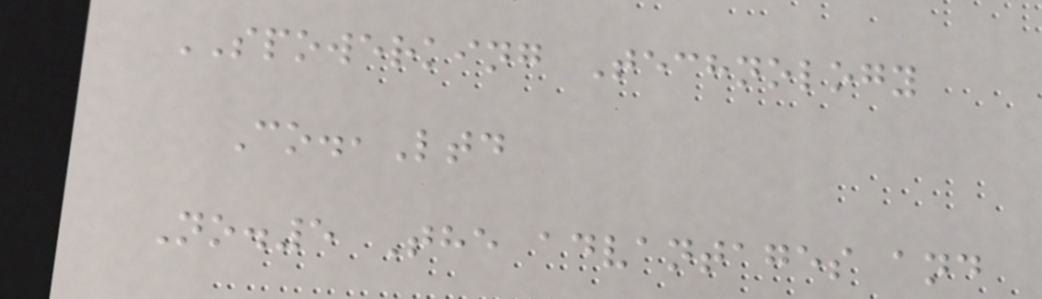SPOWERKING Technology
Co.,Ltd
No.5 The advantages and
